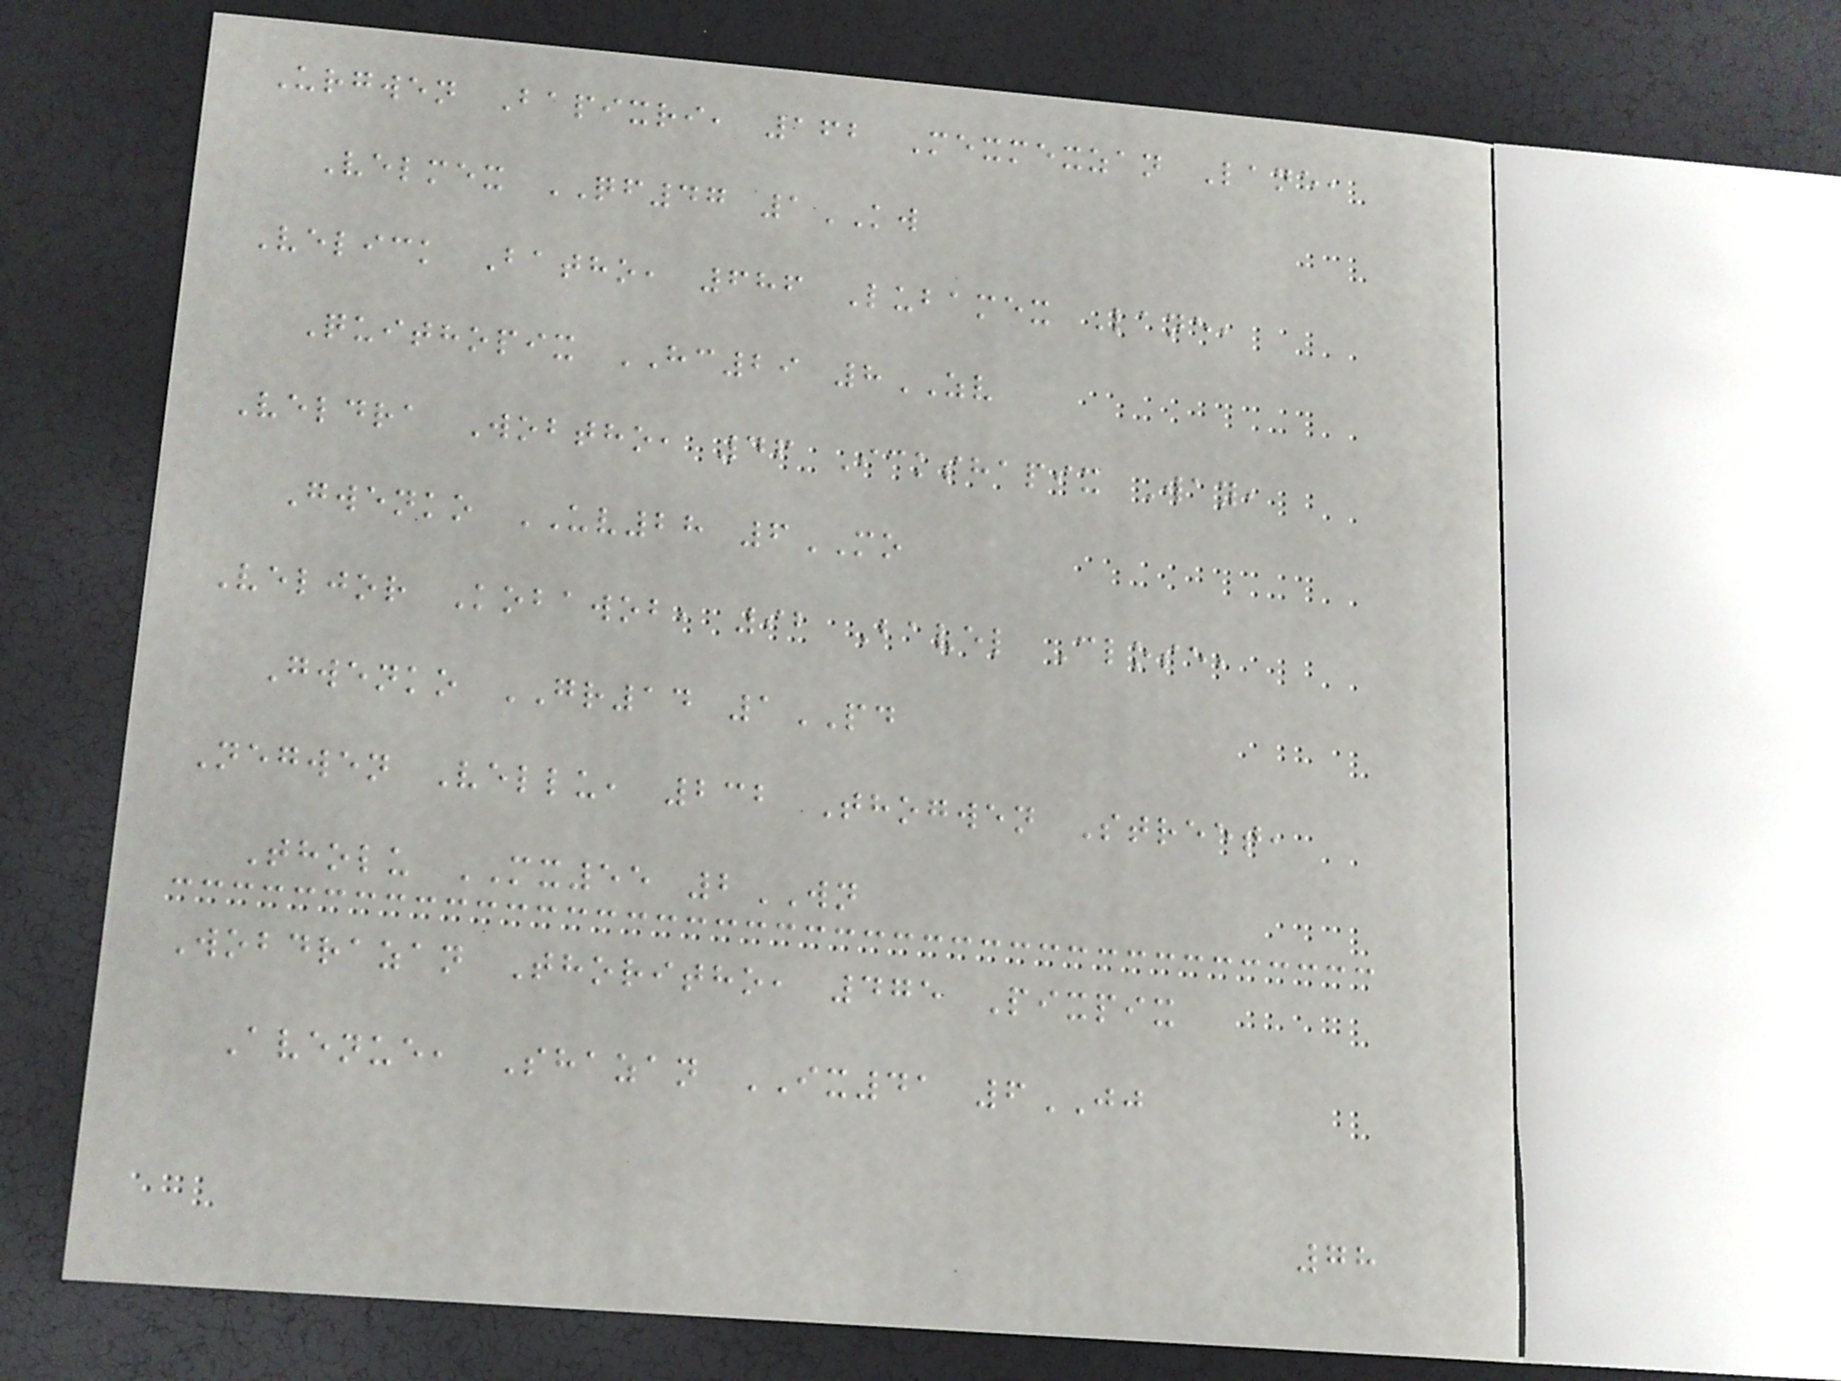Urgwen Bapixri, 162 Mexmexzan Lane,
Velmex QF47 1KW
Velick Batho, 686 Lubamex Lane,
Quithopix HC29 8ZV
Veldra Wobtho, 46 Ickshapix Way,
Gwenko UV28 6MO
Veljor Kobawob, 92 Bavel Close,
Gwenko GR14 1PD
Negwen Vellu, 232 Thogwen Street,
Tholu MX55 2WN
Wobdrazan Thoritho, 475 Pixpix
Avenue, Shazan IX41 6JJ
78
